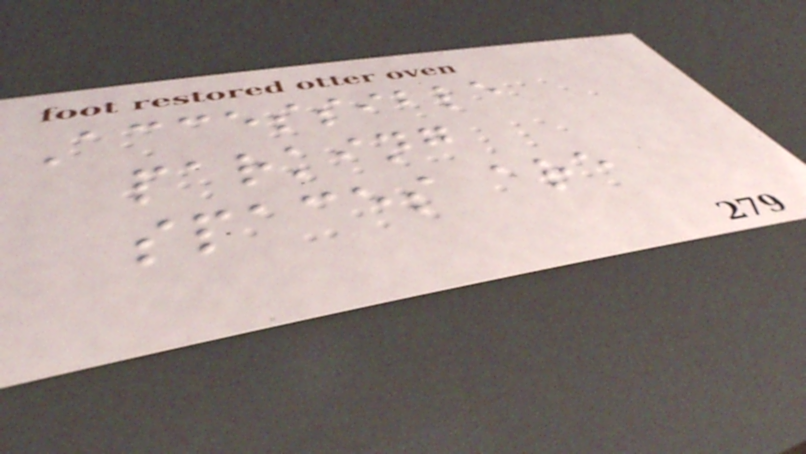Accessible
parking
spaces are
